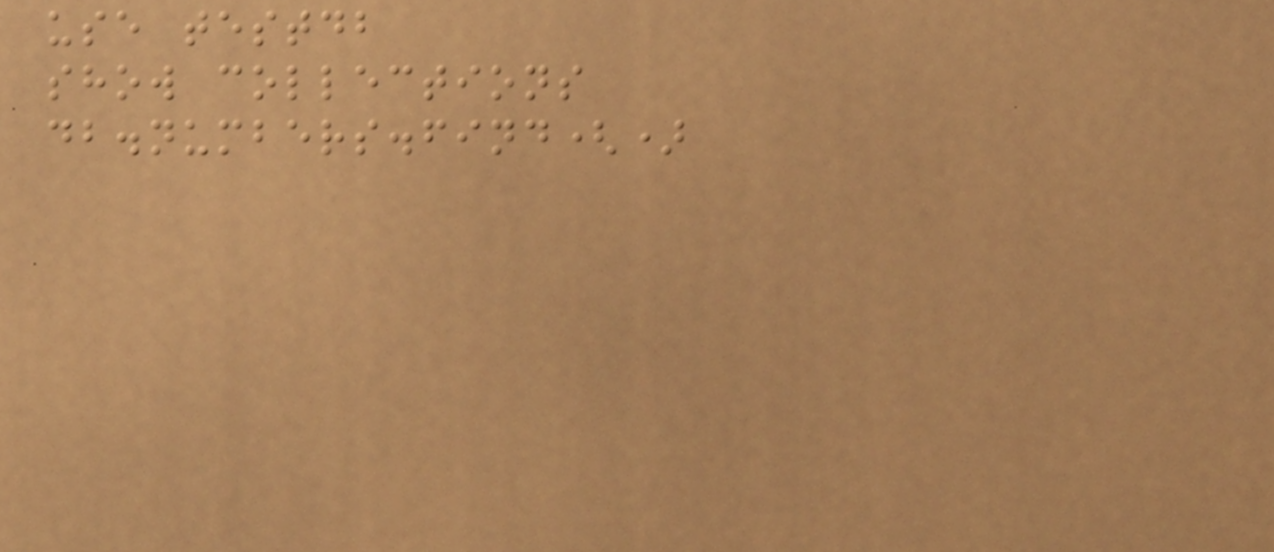use testdb
show collections
db.numbers.find()
